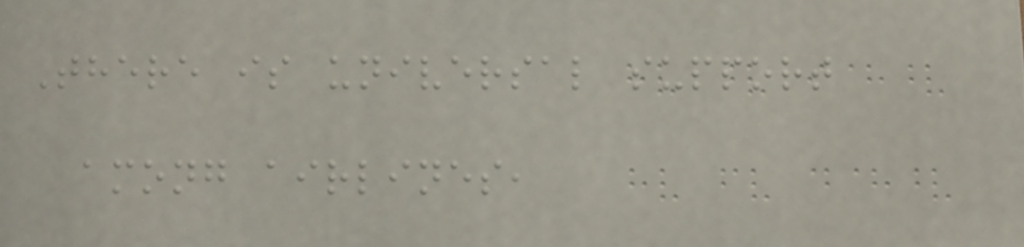There is universal support
among airlines,
